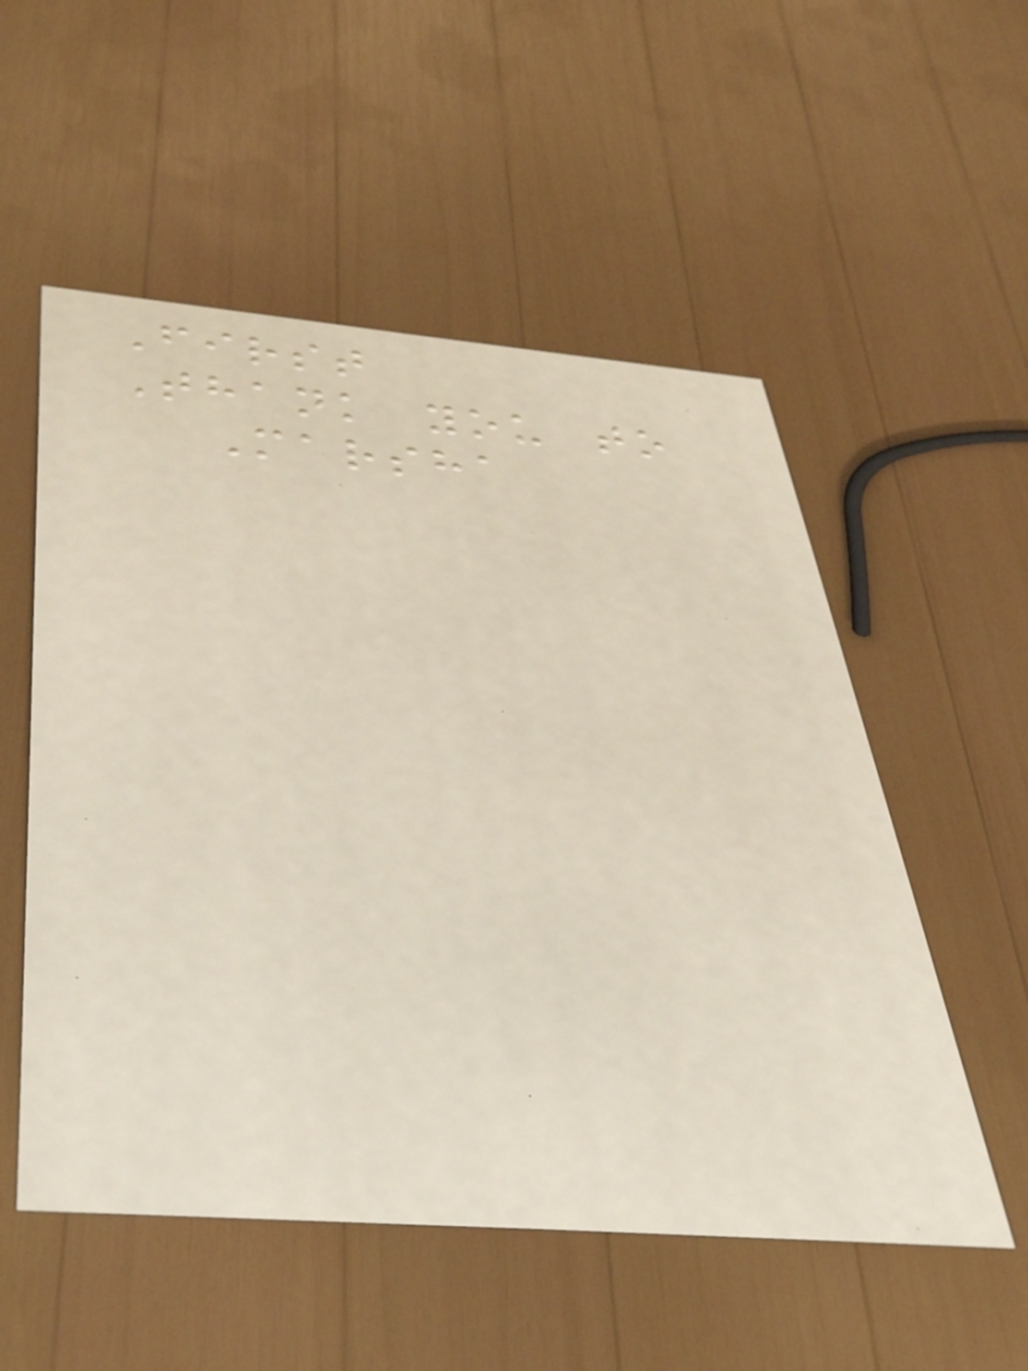First
Thank you to
Marsha
